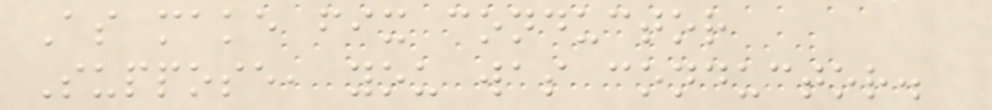As make fix conductor
Suppose, you was conductor.
